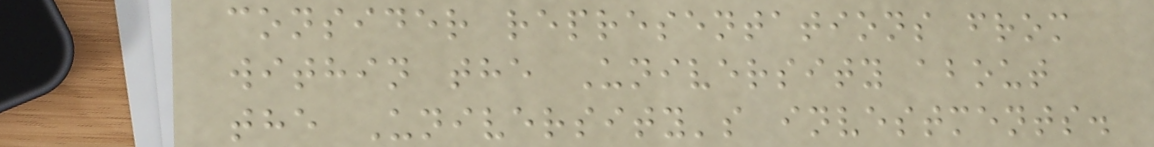consider representations from
within the University about
the University's investments.
